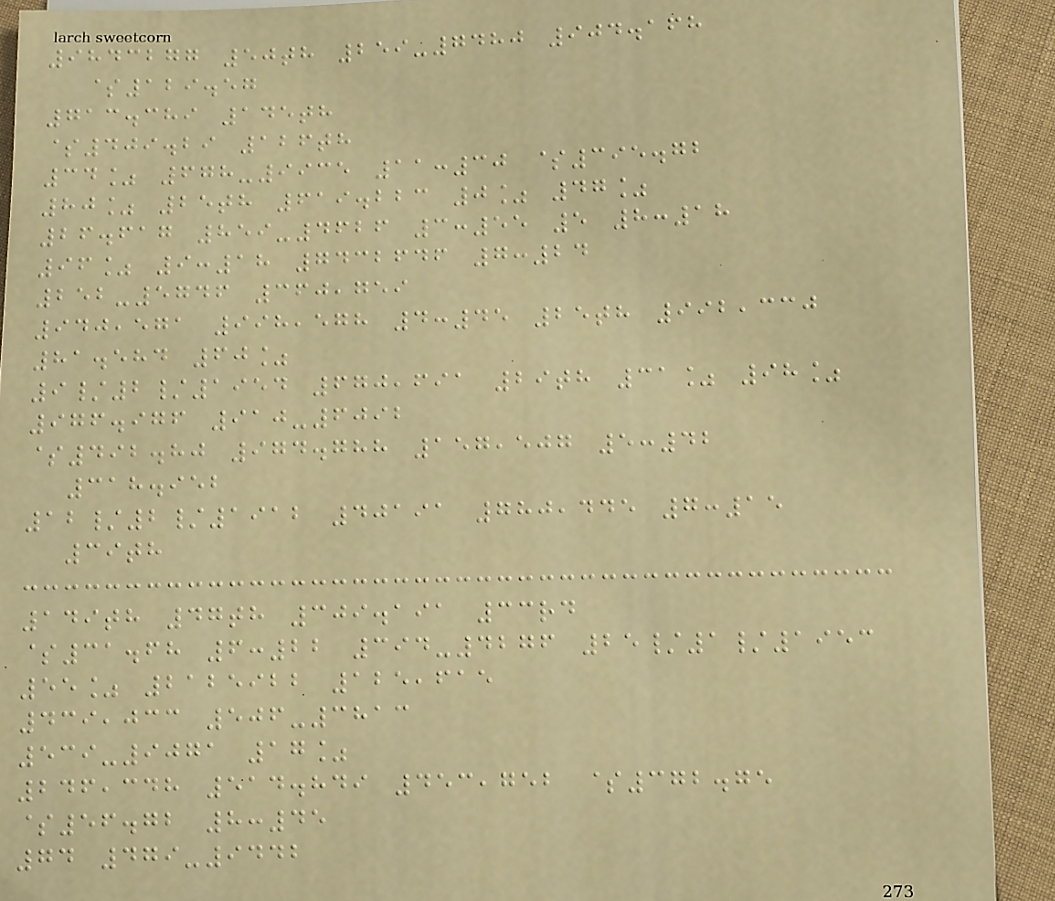9843277 50th 259-7480 904.168
$129.57
713.389 145th
$409.29 126th
34% 678-9935 11:30 $395.72
80% 25th 619.223 0% 47%
26.617 859-4626 3:55 5 8:18
96% 9:18 7432646 7:24
252-5746 360,759
940,571 998,578 4:45 25th 992,330
81.584 60%
9/2/1954 670,691 29th 31% 98%
976.976 910-6092
$492.80 974.788 157,507 5:42
318.952
12/2/1912 40191 780,445 7:15
39th
149th 47th 309.191 33rd
$31.68 6:22 394-4276 25/1/1953
55% 2125922 125,615
439,033 506-3813
539-9071 17%
246,348 514.849 453,752 $372.75
$56.72 8:45
74 479-9442
